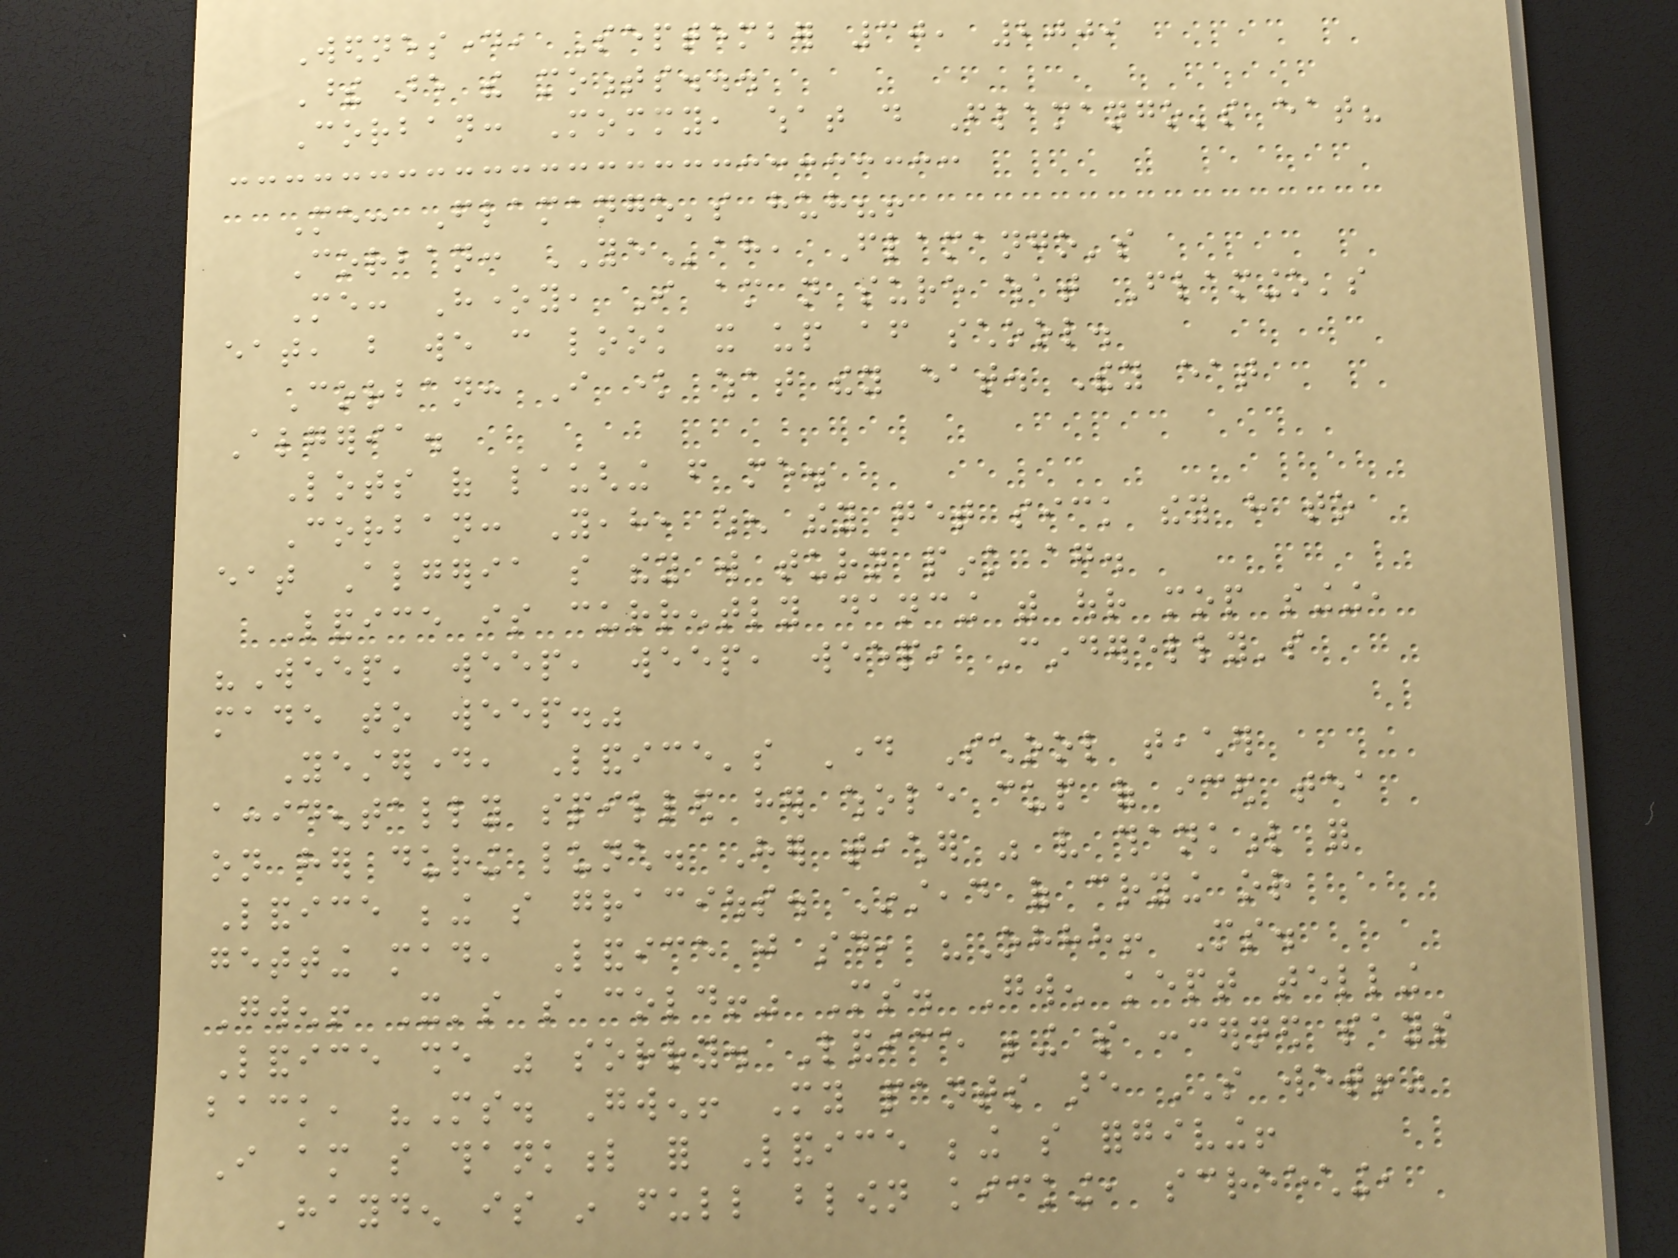Wednesday, September 30, 2009
These are the moments...
Corban: Mommy, what do Flamango's eat?
Me: Flamango's huh?!
Corban: YEah, Flamango's
Me: Honey, I am not sure what Flamingo's
eat, but we can look it up after school.
Corban: I know what they eat. They eat
Algeria.
Lots of laughing from me.
Corban: Yeah, when they get sick they have to
eat Algeria so they will turn pink again.
Landice is currently dancing with our mop singing,
"Weep, weep, weep, weep, Cinderelly's
made to weep."
Yesterday, Landice's Day School teacher
accidentally spilled her whole cup of iced tea
on her during lunch. Her teacher was very thankful for
Landice being so gracious. Instead of crying or
getting mad, Landice just said, "Ohhh! Ms.
Gwen! It's so cold!" Ms. Gwen kept telling
Landice she was sorry. Landice being so concerned says
back, "Ms. Gwen! My pants are SO wet!"
I am so thankful for Landice being so forgiving!
Hayden is in full blown kicking, screeching,
